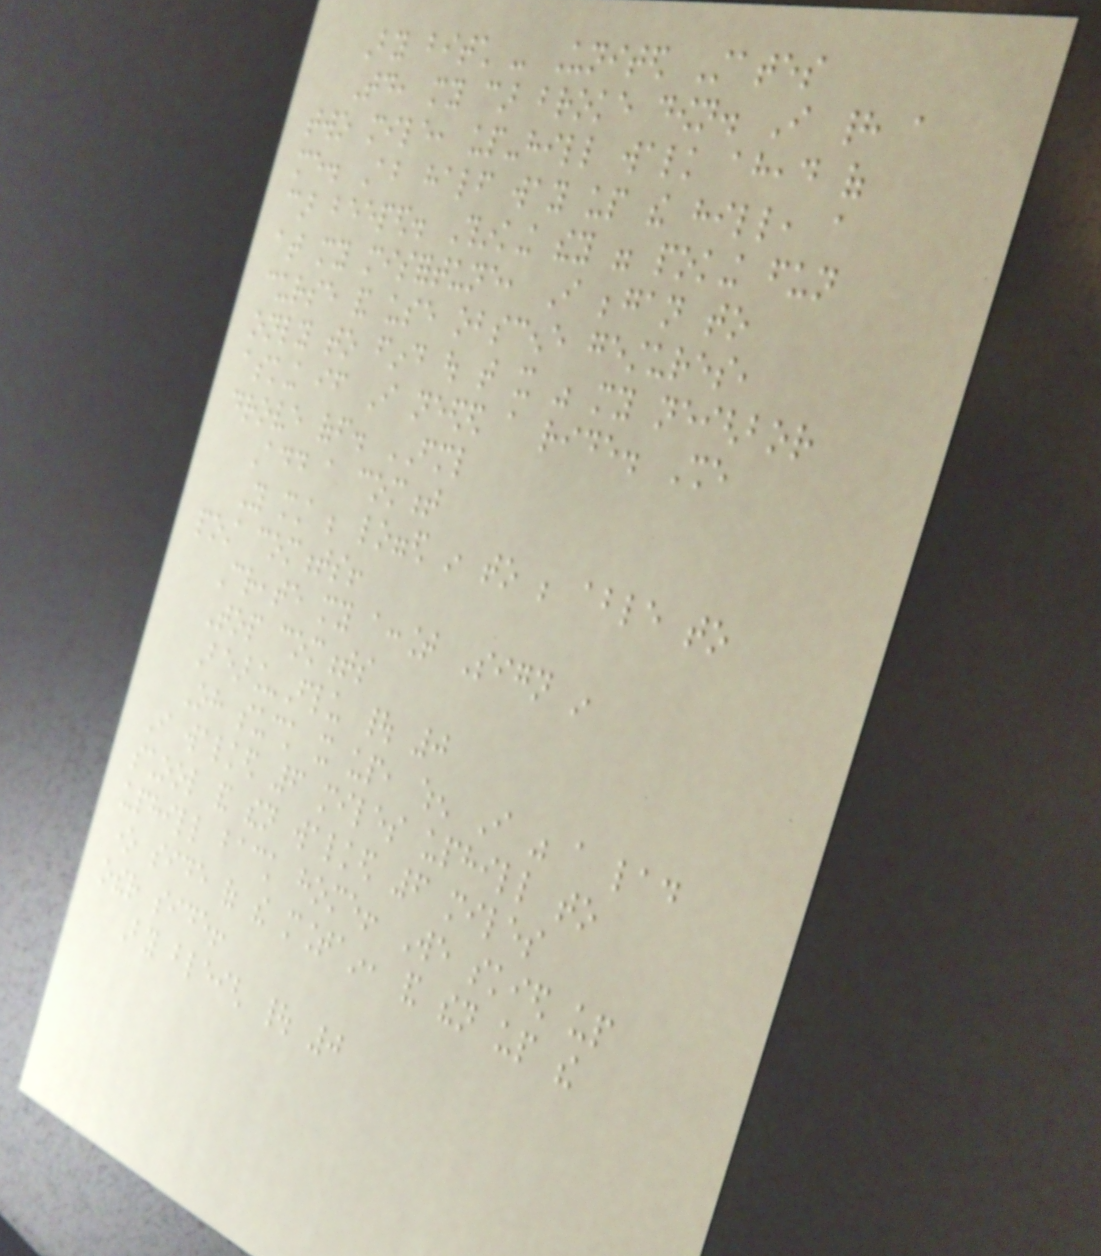By bitch - United States
Today, my car broke down. I had a
two mile, up-hill walk ahead of
me. About half way up the hill, a
car beeped. Thinking they were poking fun
at my misfortune, I began to
curse and use obscene gestures,
only to find out that it was my neighbor
asking if I needed a ride. She
drove off. FML
Add a comment
You must be logged in to be able to
post comments!
Create my account Sign in
Top comments
Bear_Flu | 0
Oh suck it up, when I was a lad
I walked 6 miles uphill to
school and then walked 6 miles
uphill back home! We skied up
one side of the mountain, and then up the
other side!
By bleigh | 0
